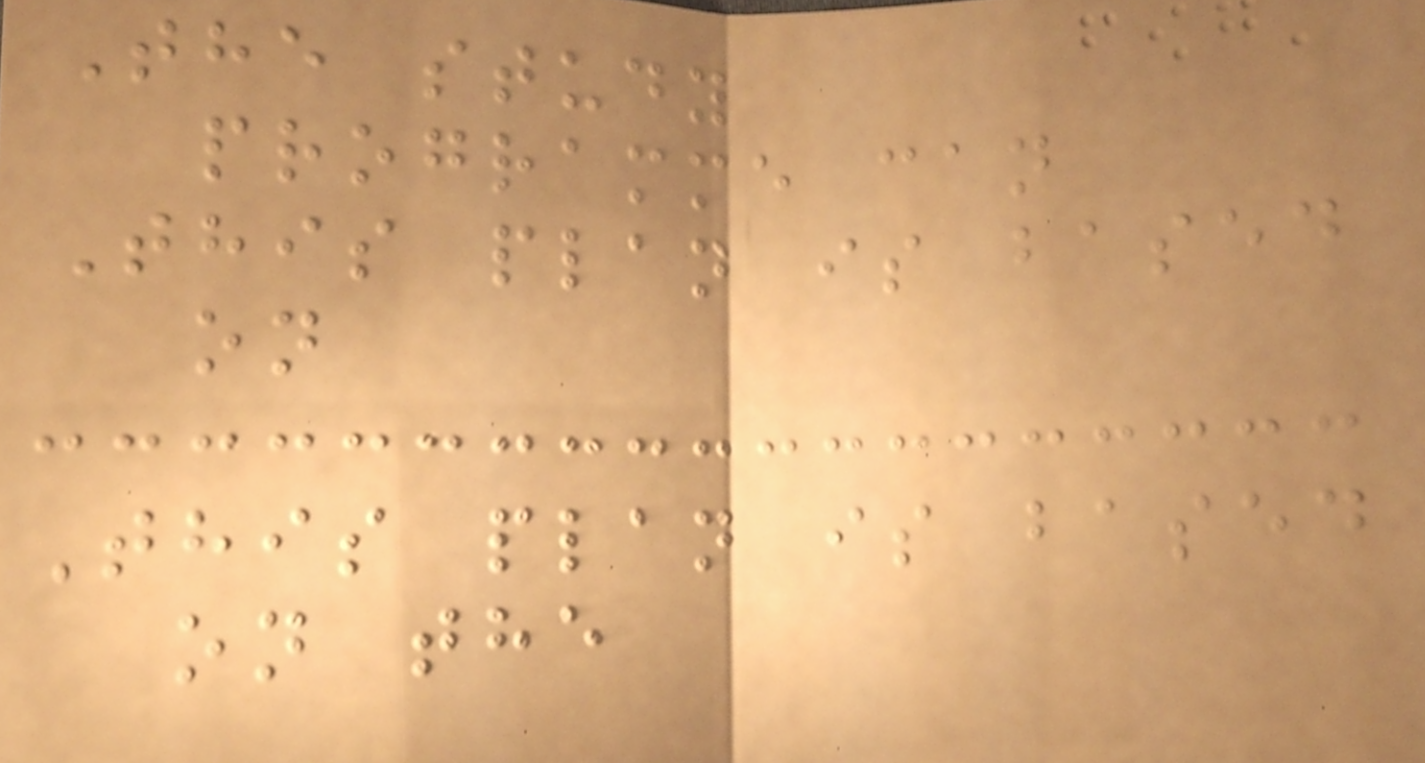The study
programme can
This plan is based
on
This plan is based
on the
